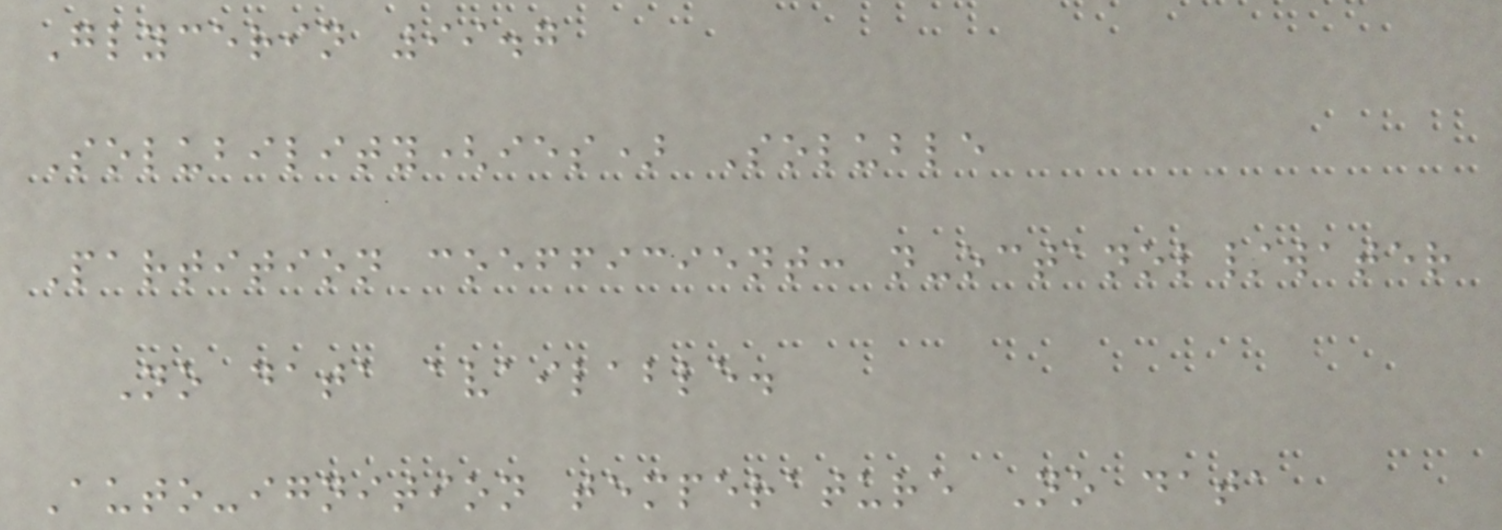Glycerin 99.7
Solubility(ies) Soluble
Partition coefficient: n-octanol/water
No data available.
Auto-ignition temperature No data
